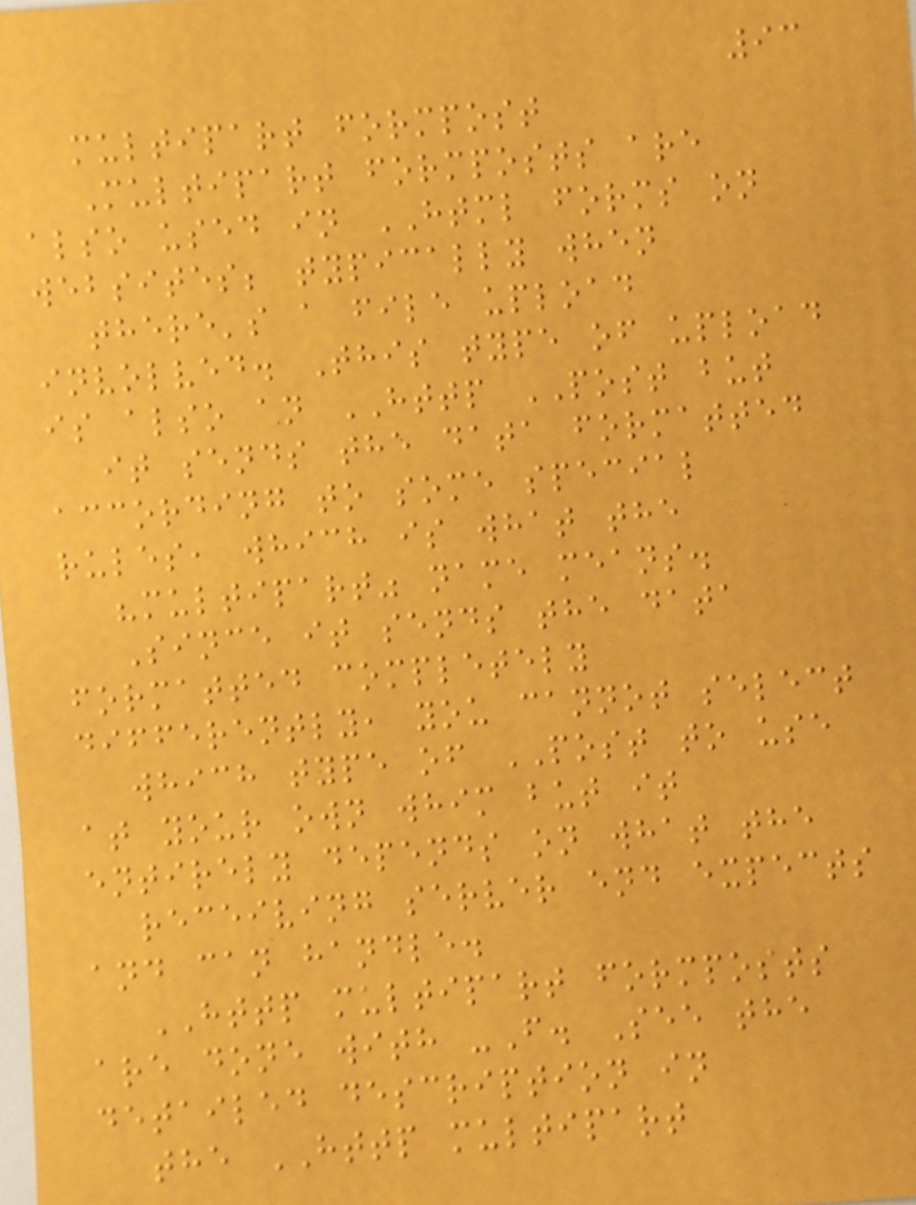93
multipart formpost
Multipart formposts are
also used in HTML forms on
websites; typically when
there's a file upload
involved. This type of upload
is also an HTTP POST but
it sends the data formatted
according to some special
rules, which is what the
"multipart" name means.
Since it sends the data
formatted completely
differently, you cannot select
which type of POST to use
at your own whim but it
entirely depends on what the
receiving server end expects
and can handle.
HTTP multipart formposts
are done with -F. See the
detailed description in
the HTTP multipart
